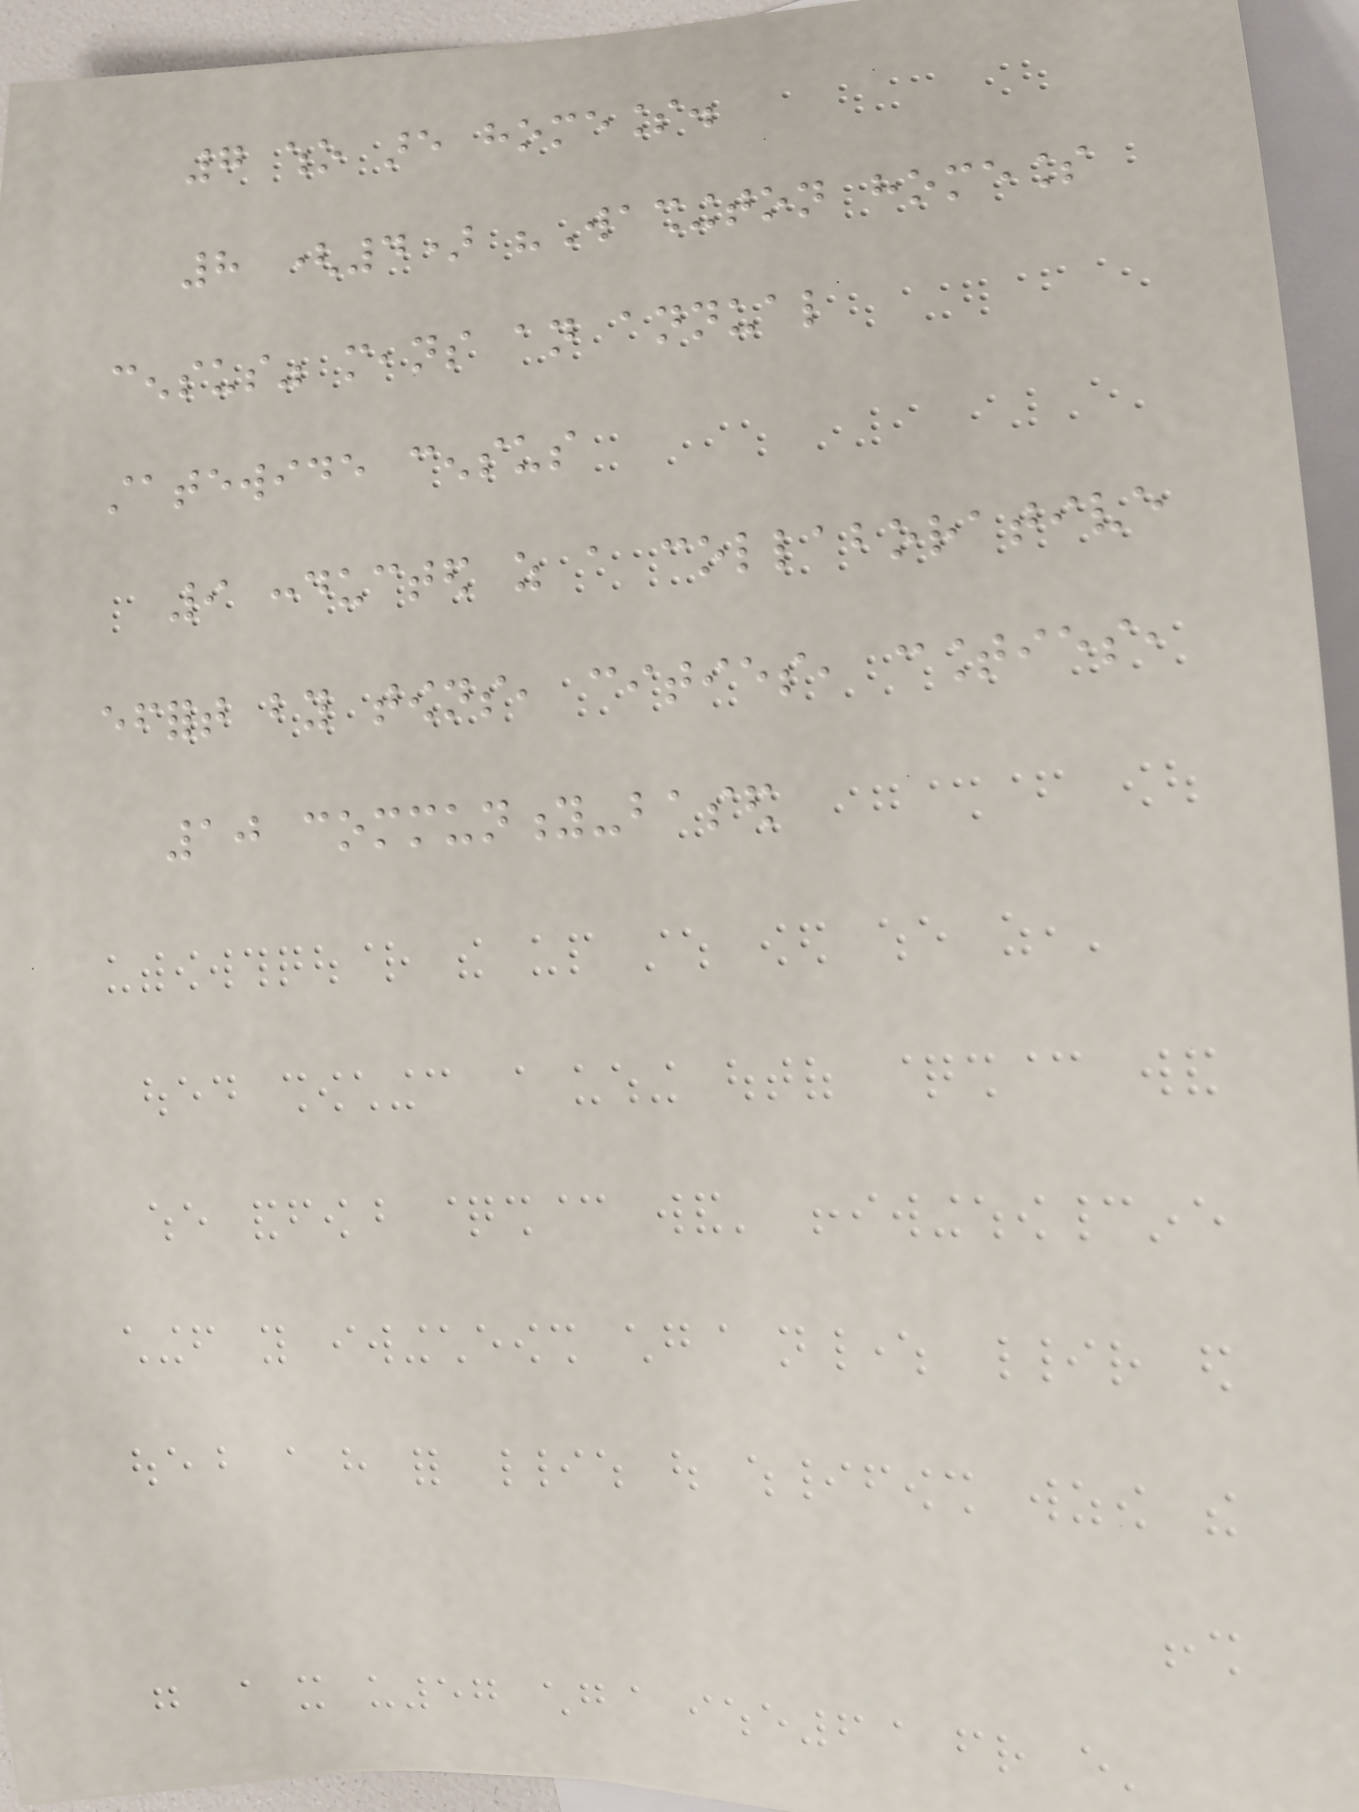7 who are homeless.
8 (4) "Washington homeless
census" means an annual
statewide census
9 conducted as a collaborative
effort by towns, cities, counties,
10 community-based
